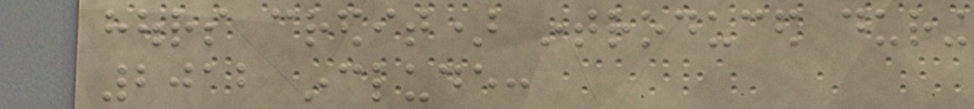hours credit) introduced during
2012 include:
